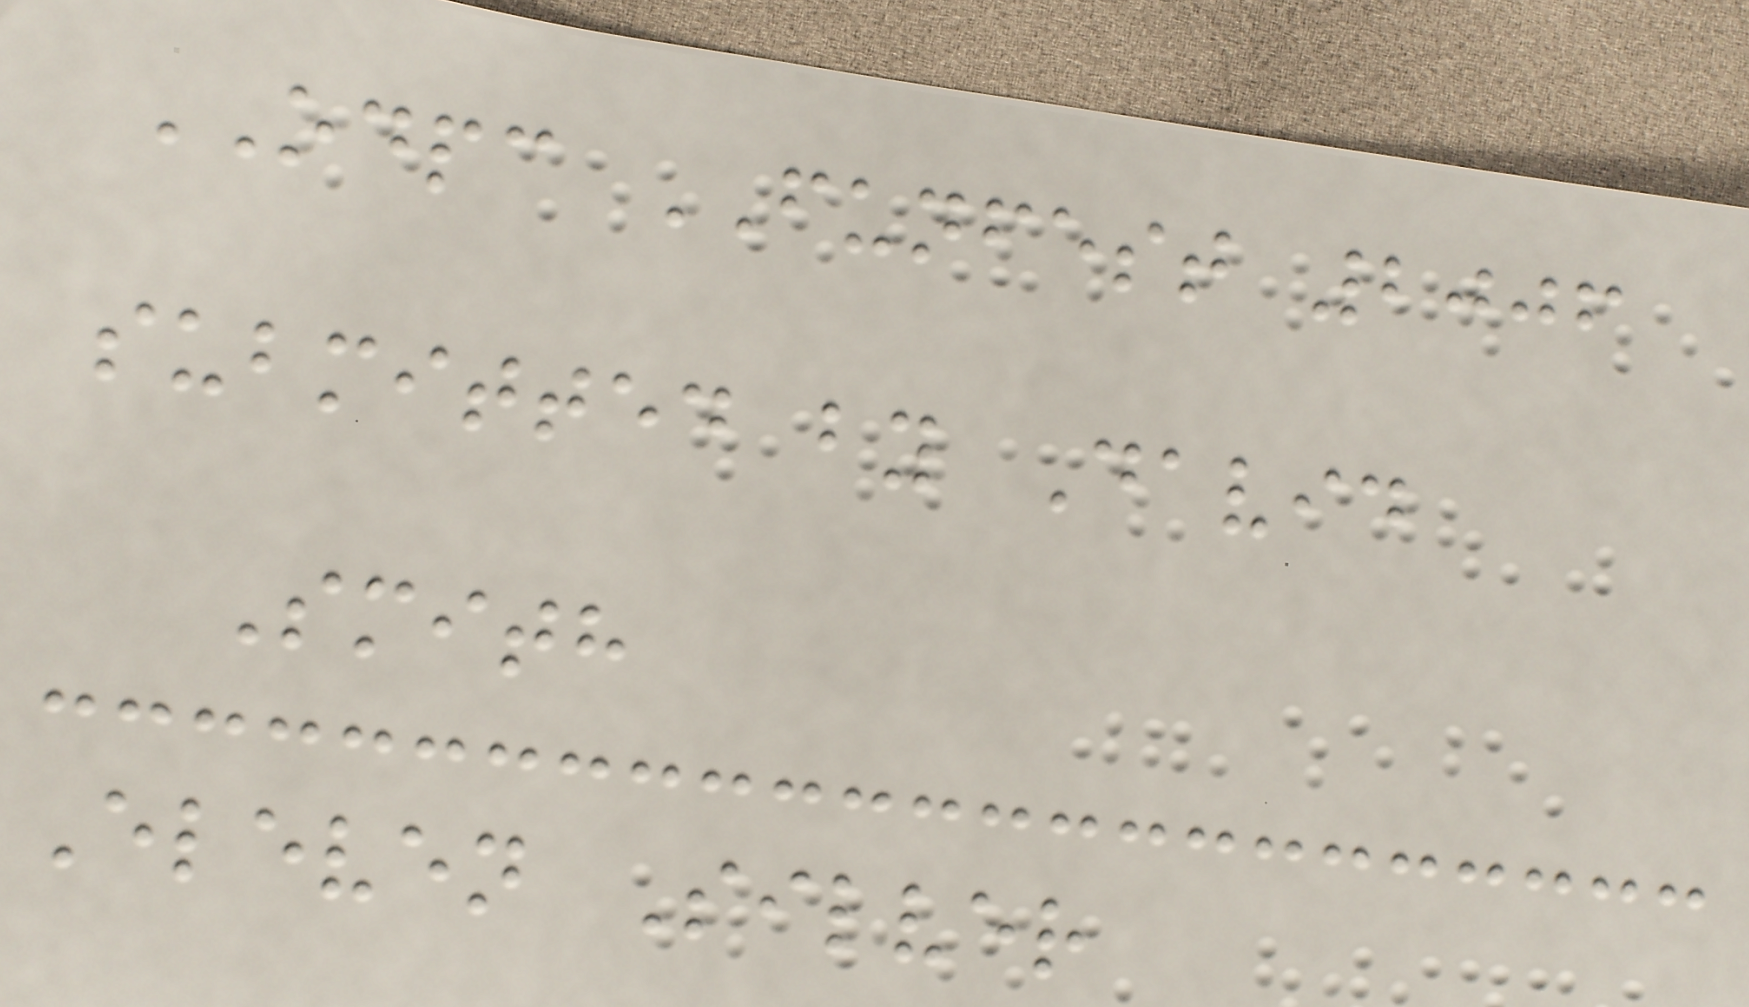ODPC FUNFEST 2006
submitted by David
Smith
Eleven Silver
